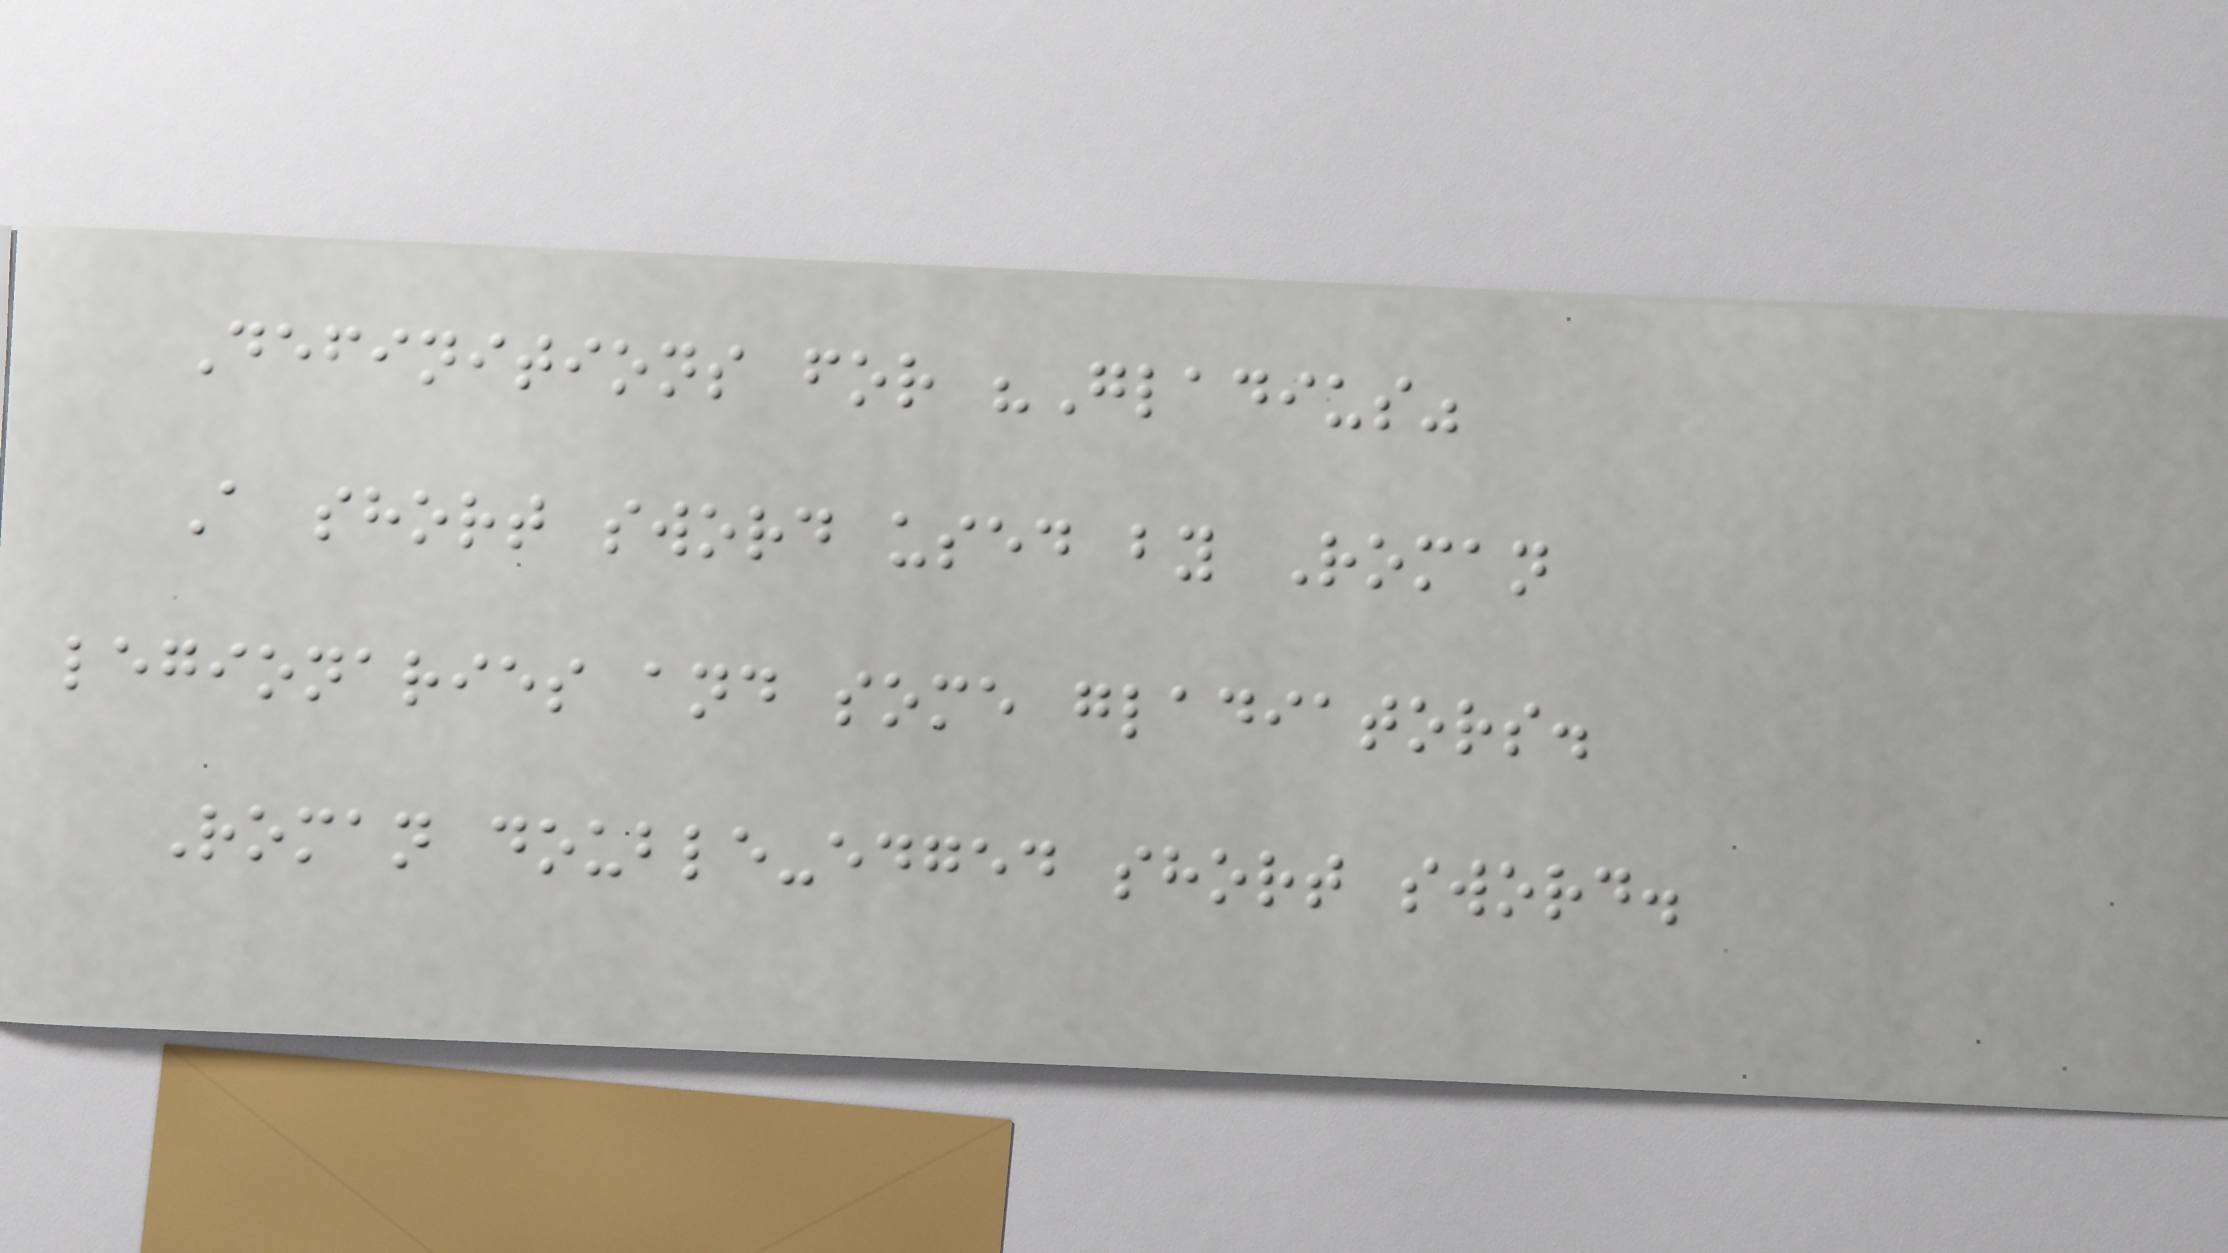Definitions for "Gladius"
A short sword used by Roman
legionaries and some gladiators.
Roman double-edged short sword.
